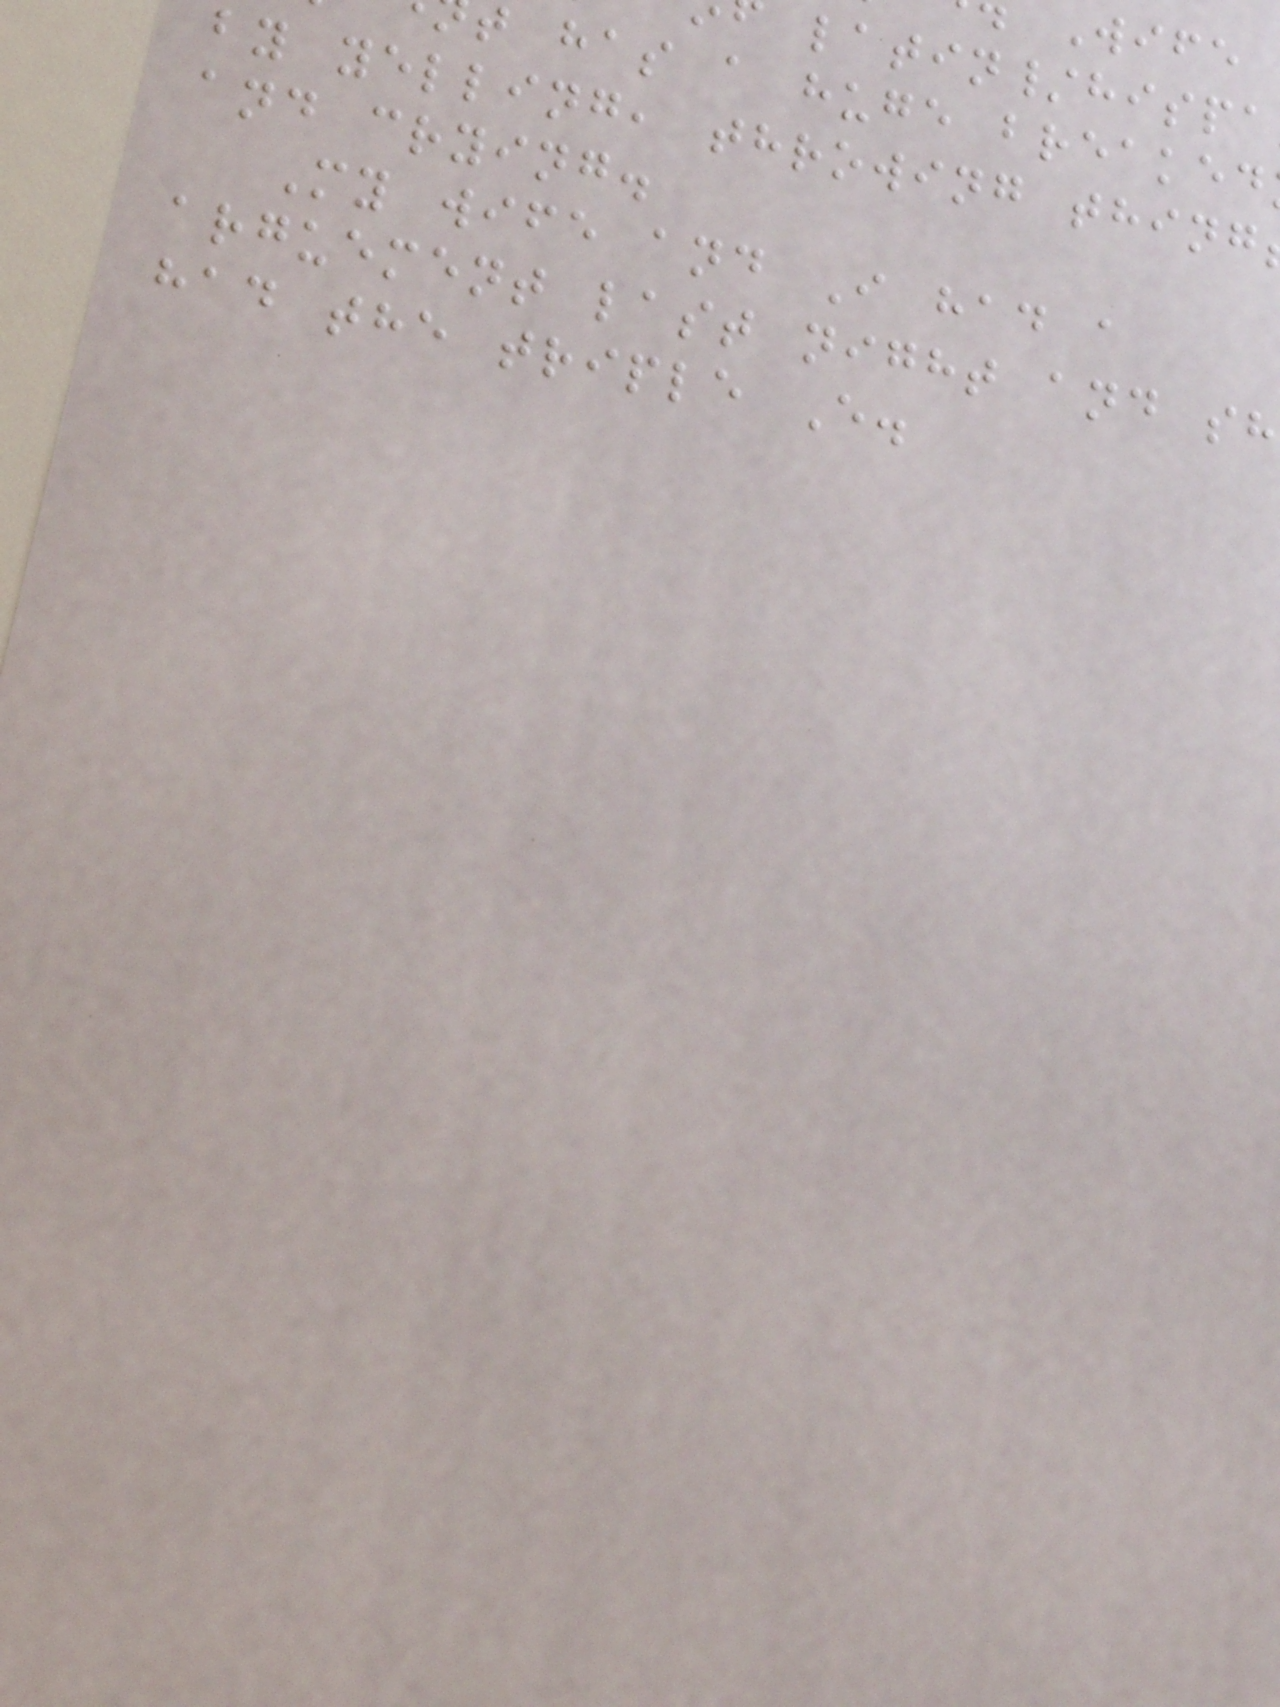latin/hispa
t has a huge breaked
by yelling, throwing thing
and crying.
My wife and I had a
arguement last night and sh
had the triple E.
